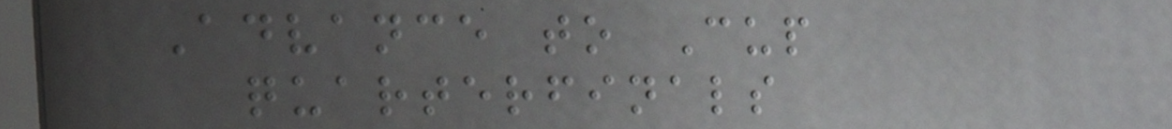Advance to Cup
quarterfinals
